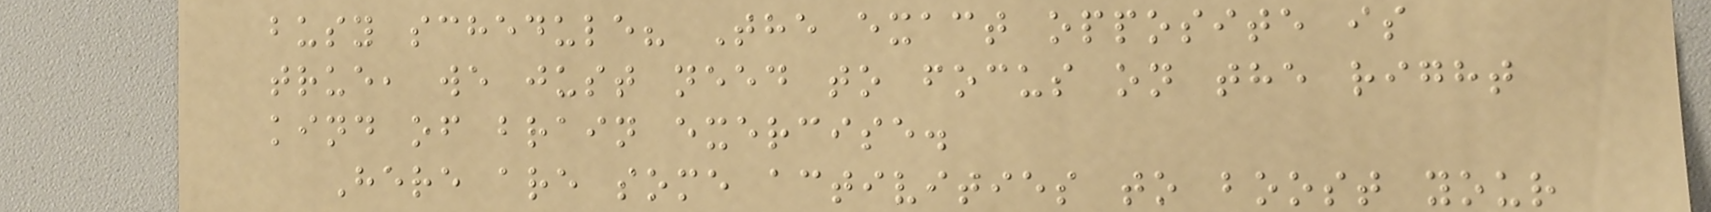busy schedule? The exact opposite is
true, we just need to focus on the right
kind of brain exercise.
Here are some activities to boost your
